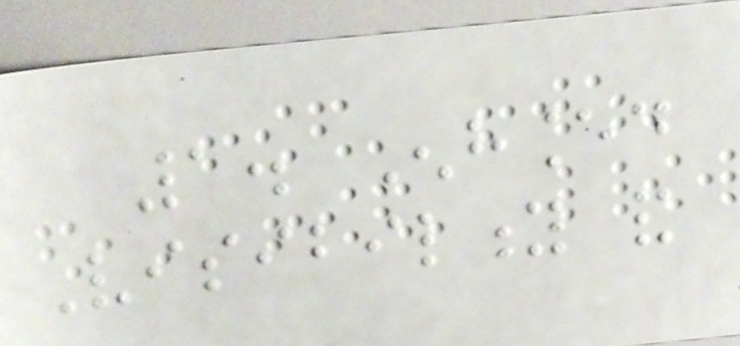1. Enhanced
Visibility and
